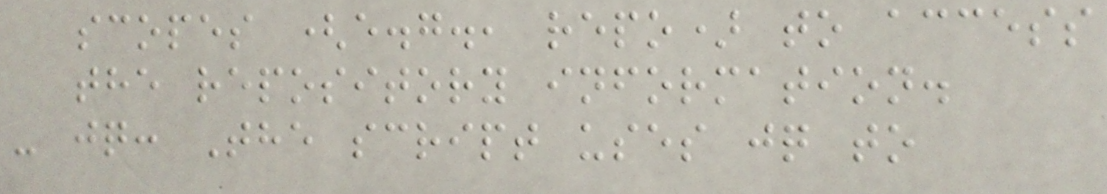scopes (e.g., repo) to access
the repository information.
- jq: The script uses jq to
